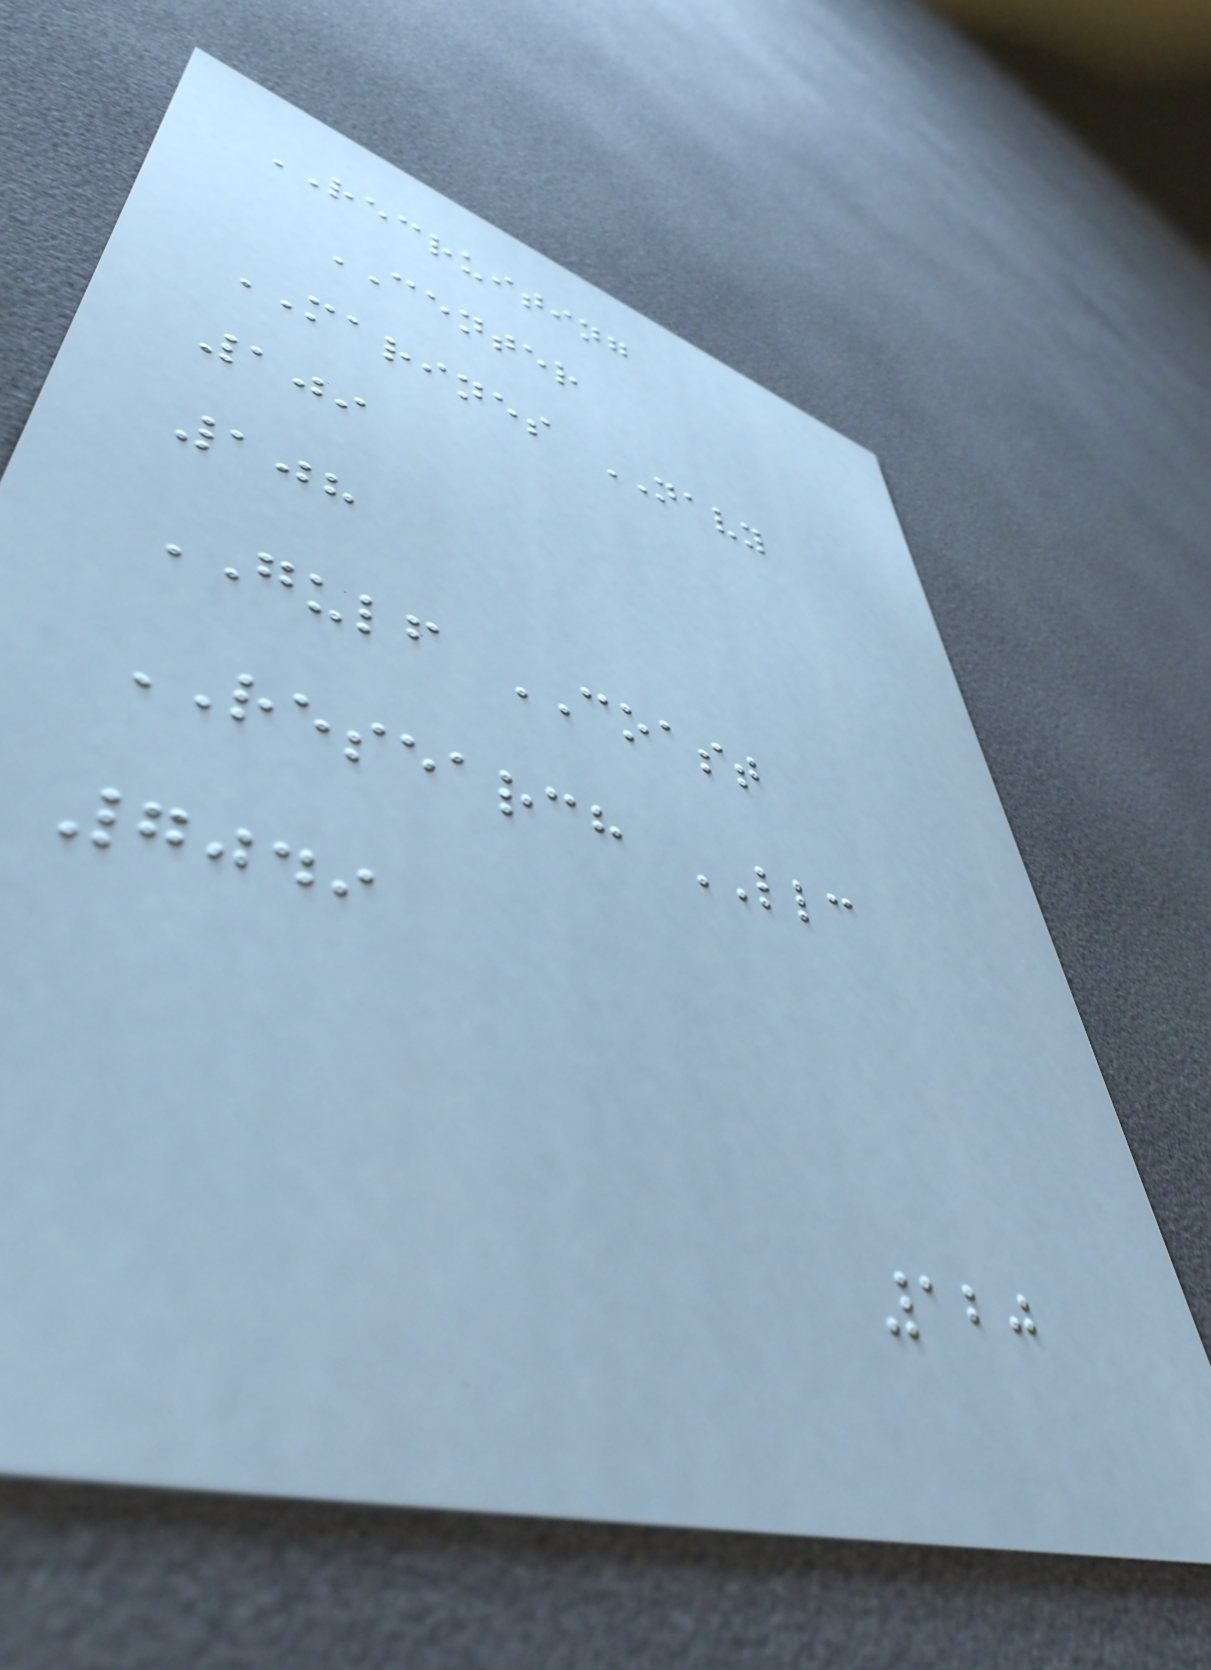RECRUITING
CENTER
MARINES NAVY
109
108
GULF COAST
RESEARCH LLC
7049
120
